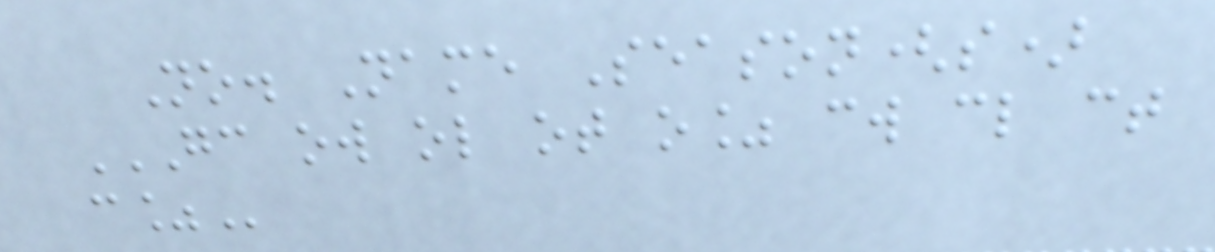No. Name Season(s)
GC OW OL OT O% CW CL CT
C%
